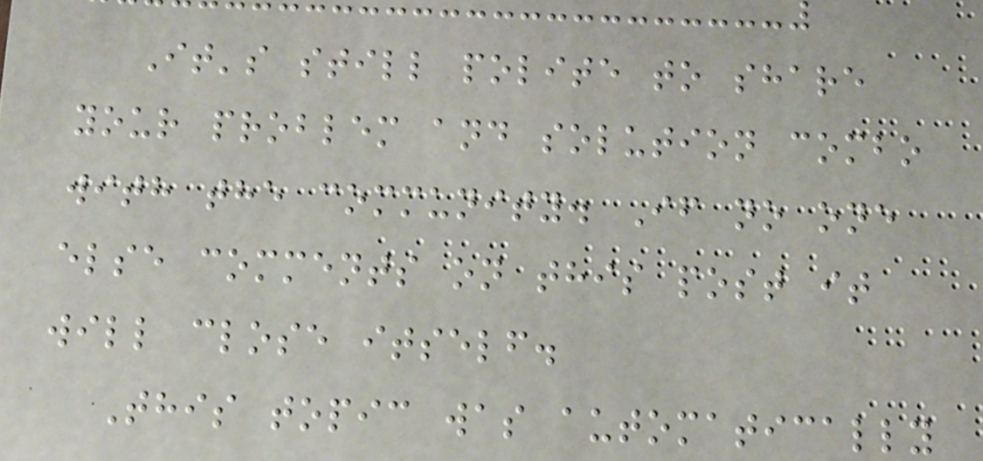It's still polite to share
your problem and solution combo
with the community. If no one
else comments on this post it
will close itself.
This topic was automatically
